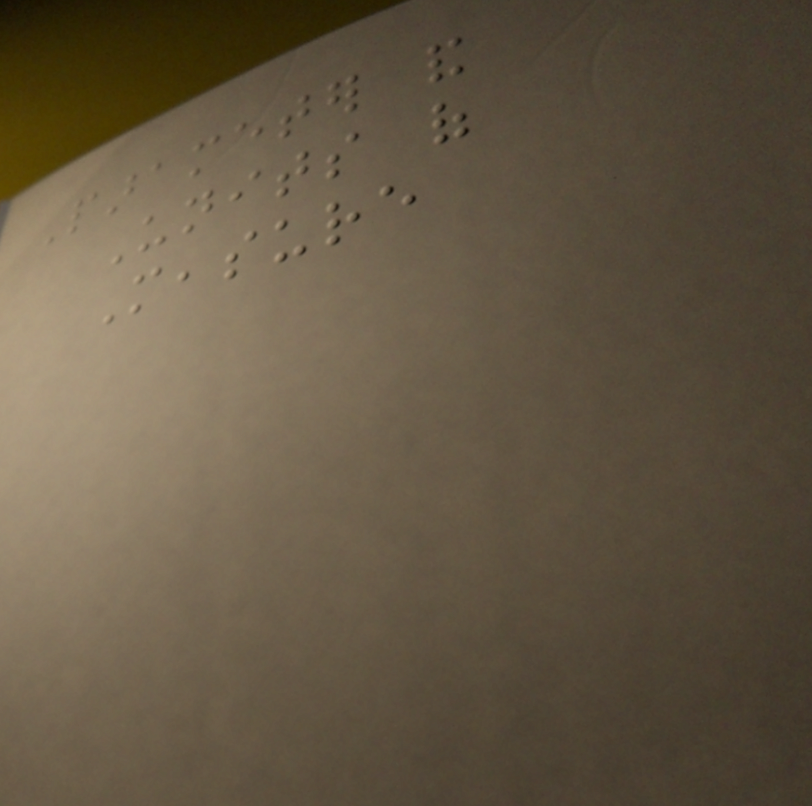Parameter and
Units of
Measure
